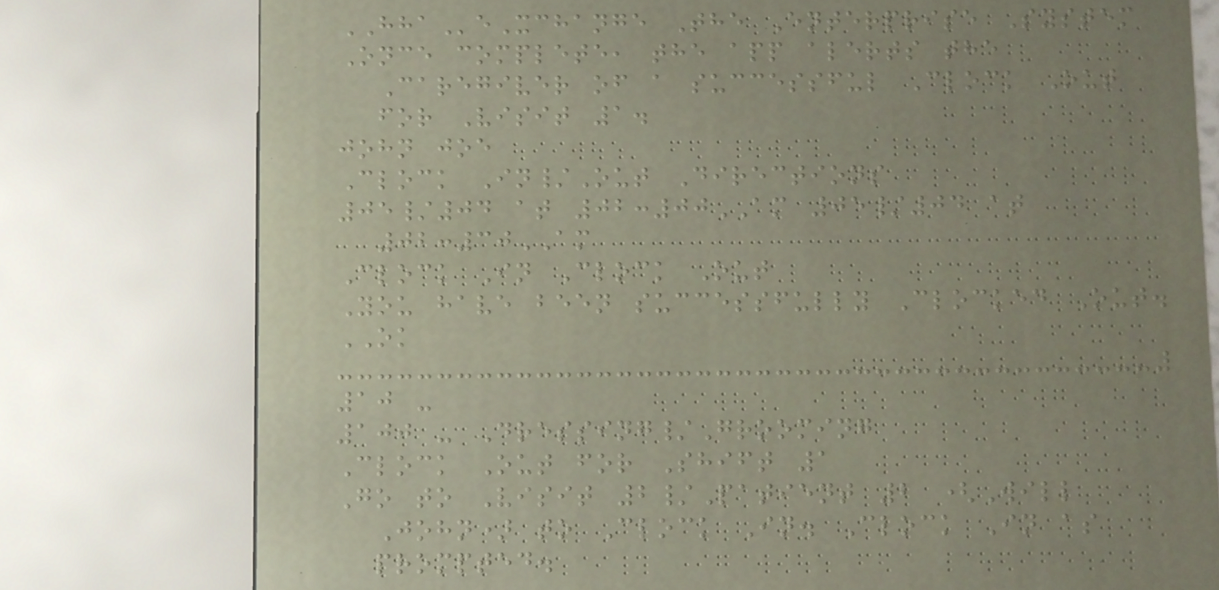HHAeXchange The Enterprise System
Once complete, the app alerts the
Caregiver of a successful Clock Out
for Visit 1.
john joe
Clock In/Out Directions
05/04 at 02:00AM 05/04 at
02:30AM
Clock In Clock Out
You have been successfully Clocked Out.
OK
10 -
100 - Dressing/Grooming
Clock Out for Shift 1
Go to Visit 2/Patient 2 (Will
John) to Clock In. Clock In as
prompted.
